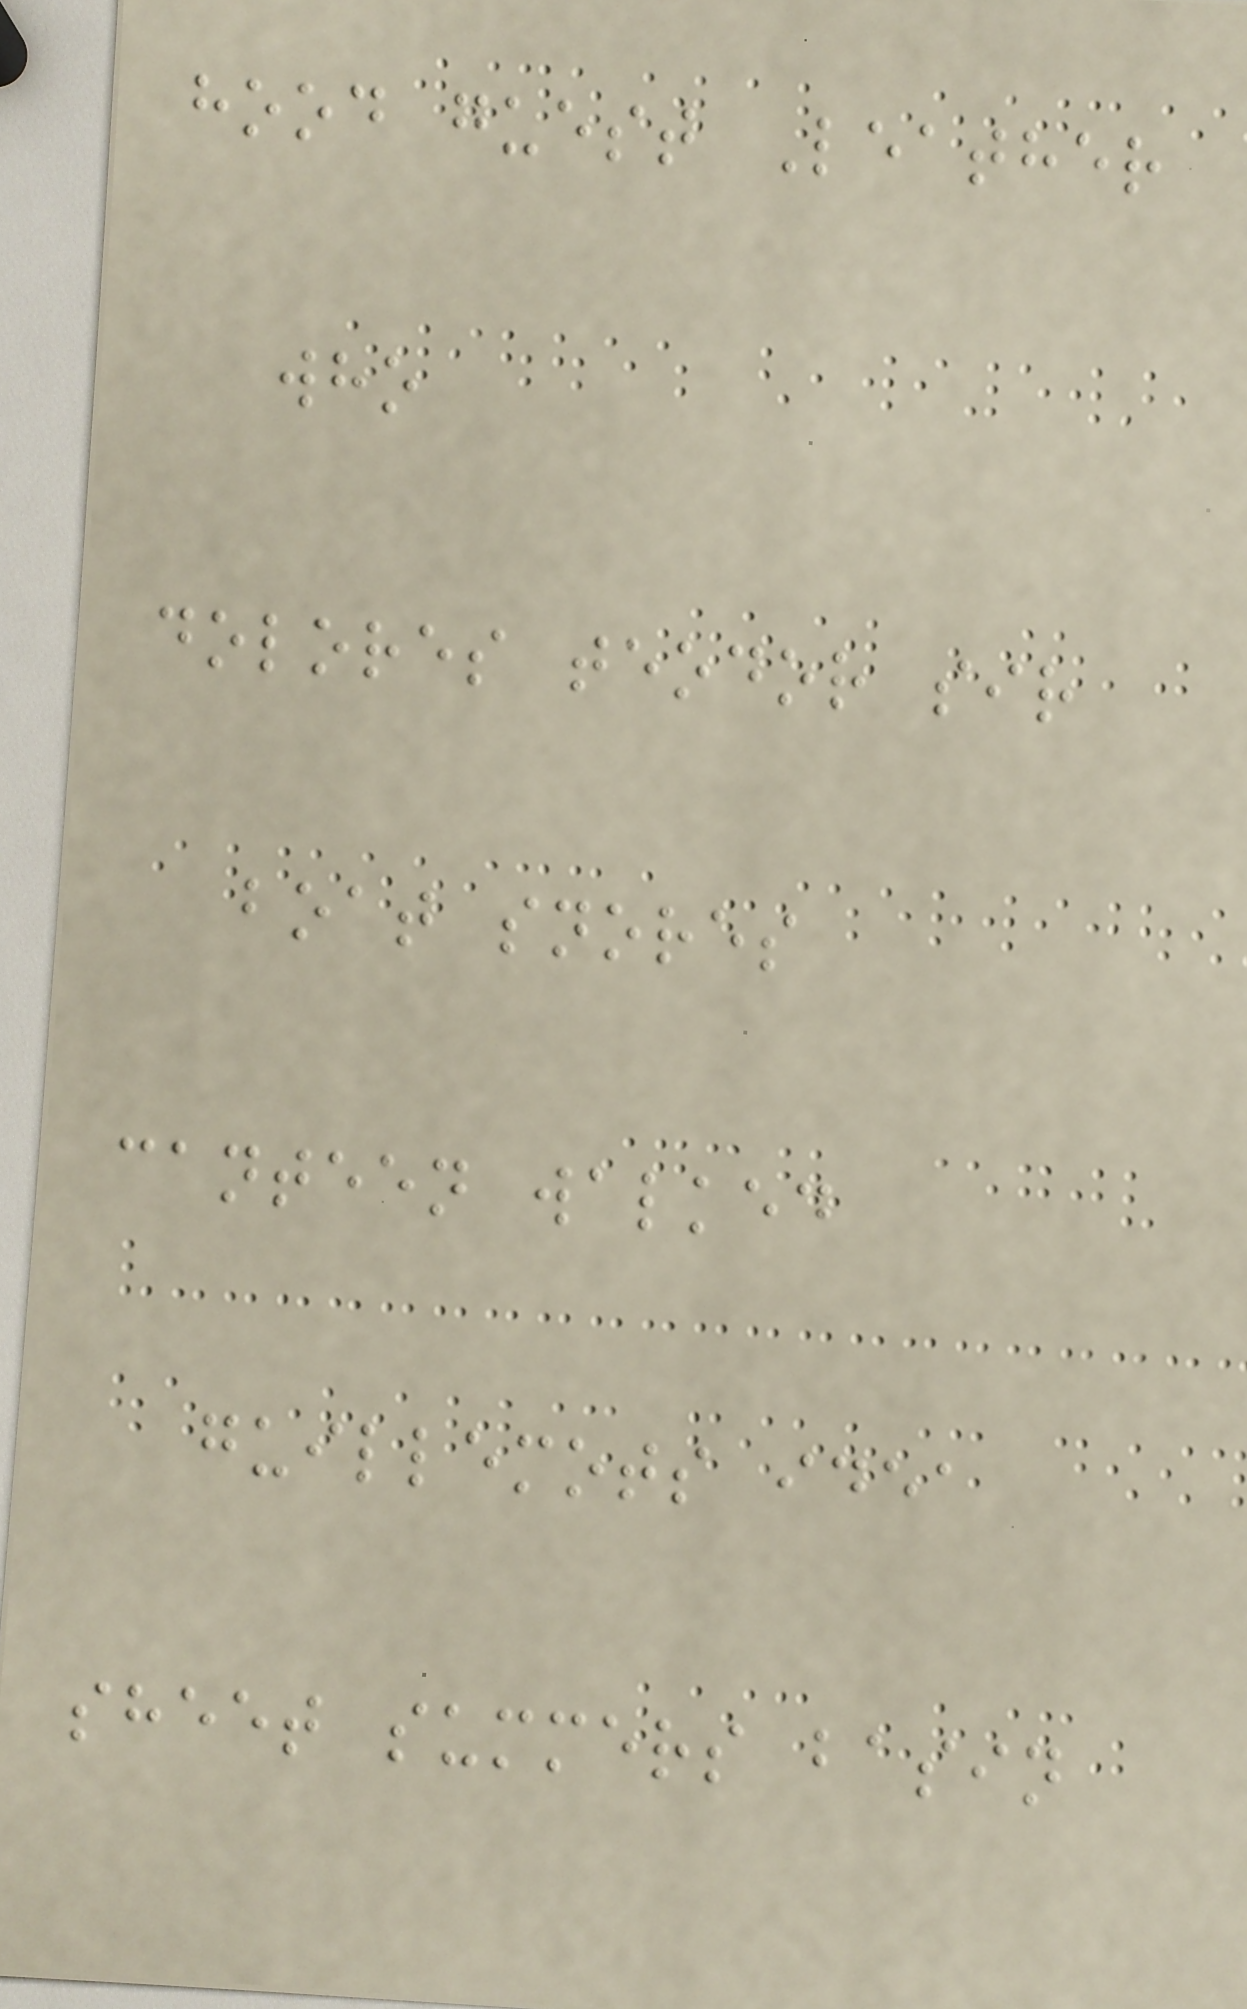hood guest Leather
who
dolores teodor sir
boat snores
canteen walked
guillemots idea
sheet summers basin
